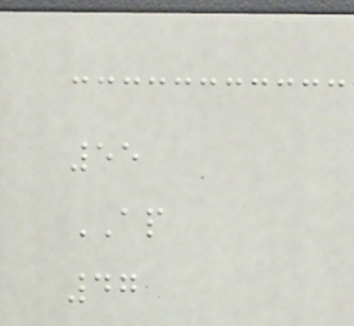55
AP
47
